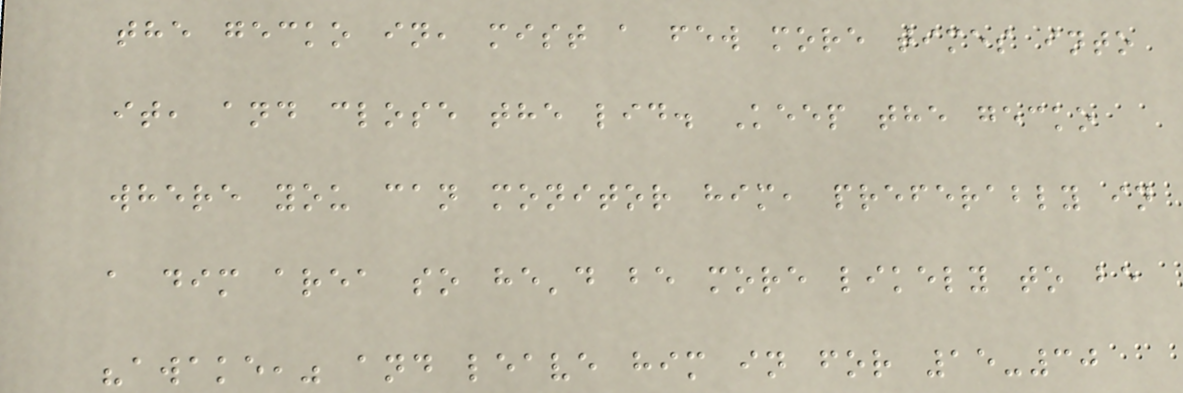the gecko in, mist a few more times into
it, and close the lid. Keep the gecko
where you can monitor him, preferably in
a dim area so he'd be more likely to be
"awake," and leave him in for 15-30
